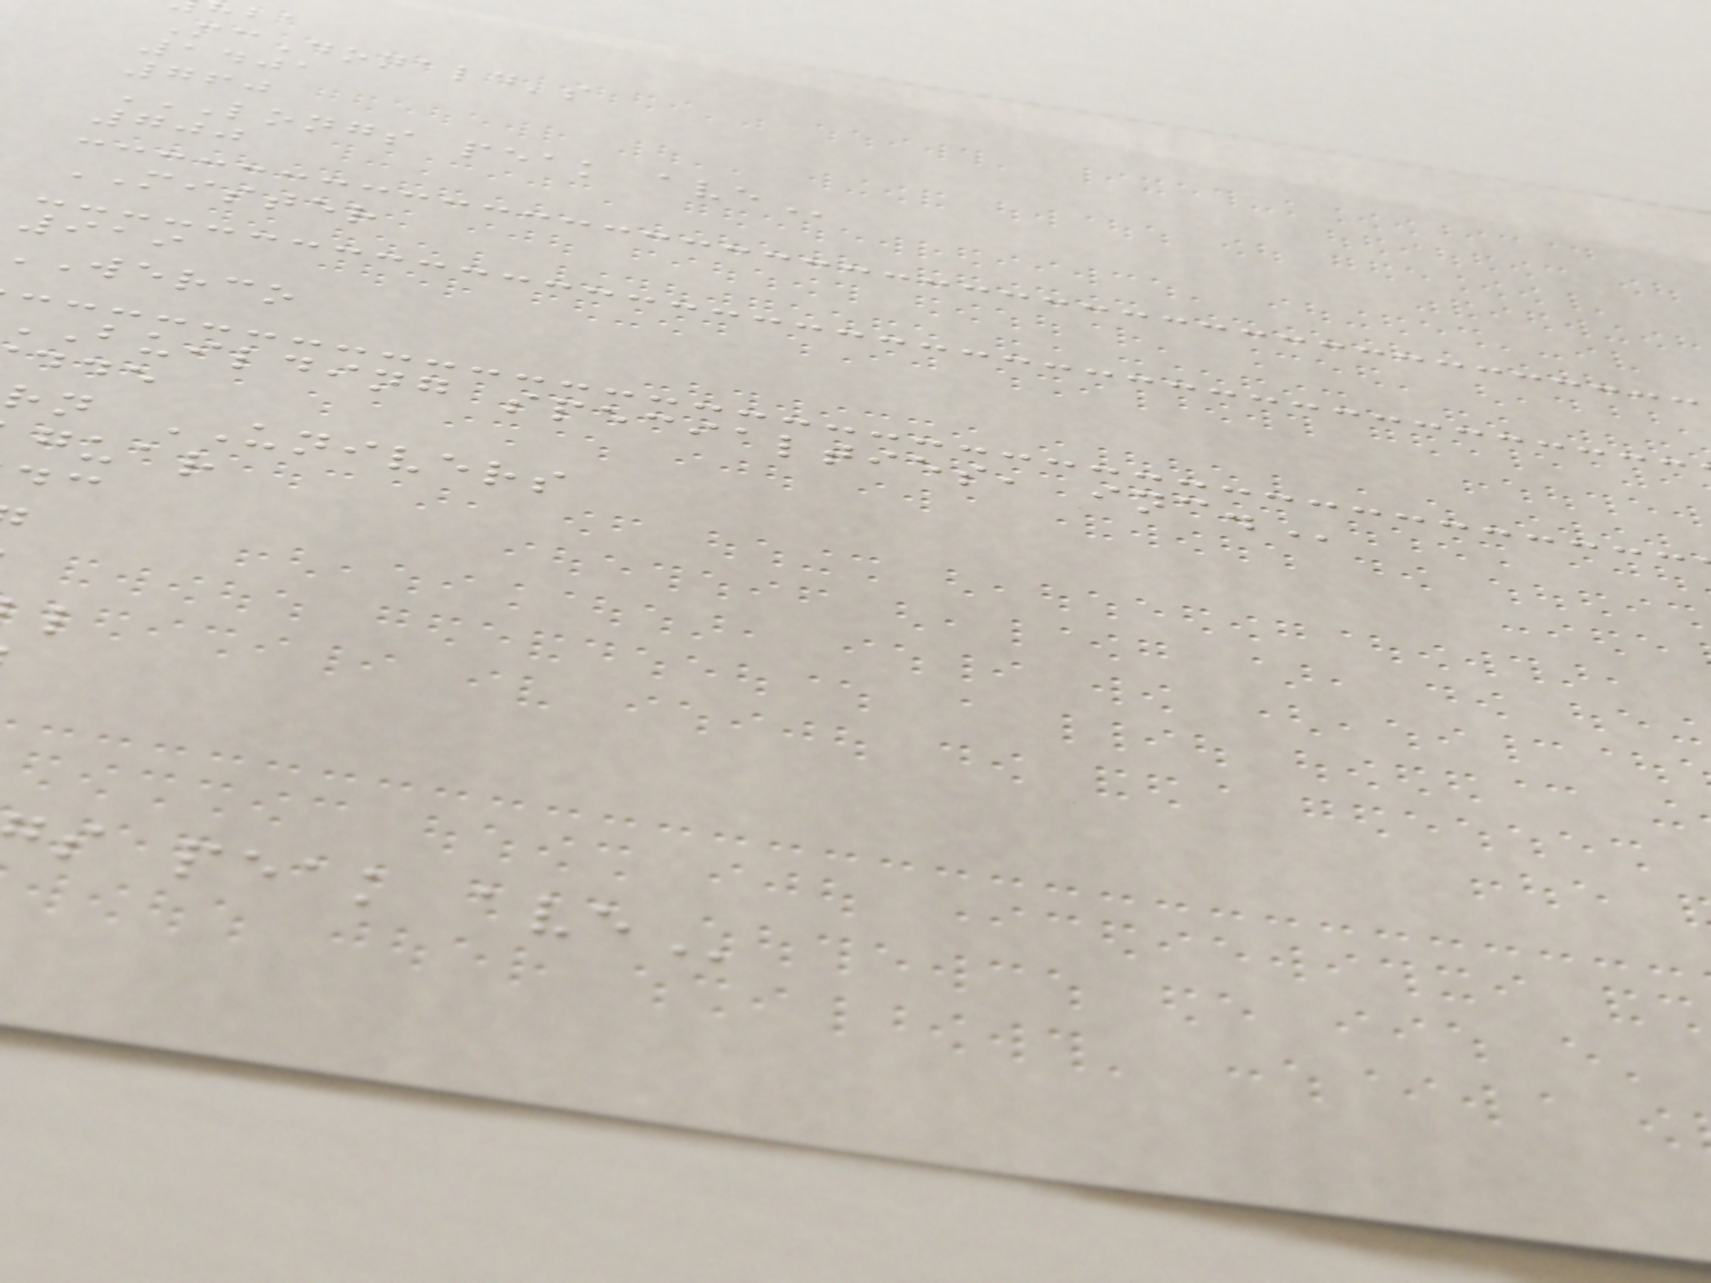McDonald's
1401
760
LONGS PEAK AVE
700
MISTER
919
werco
building specialties,
rn UNIVERS
guar
s peak
